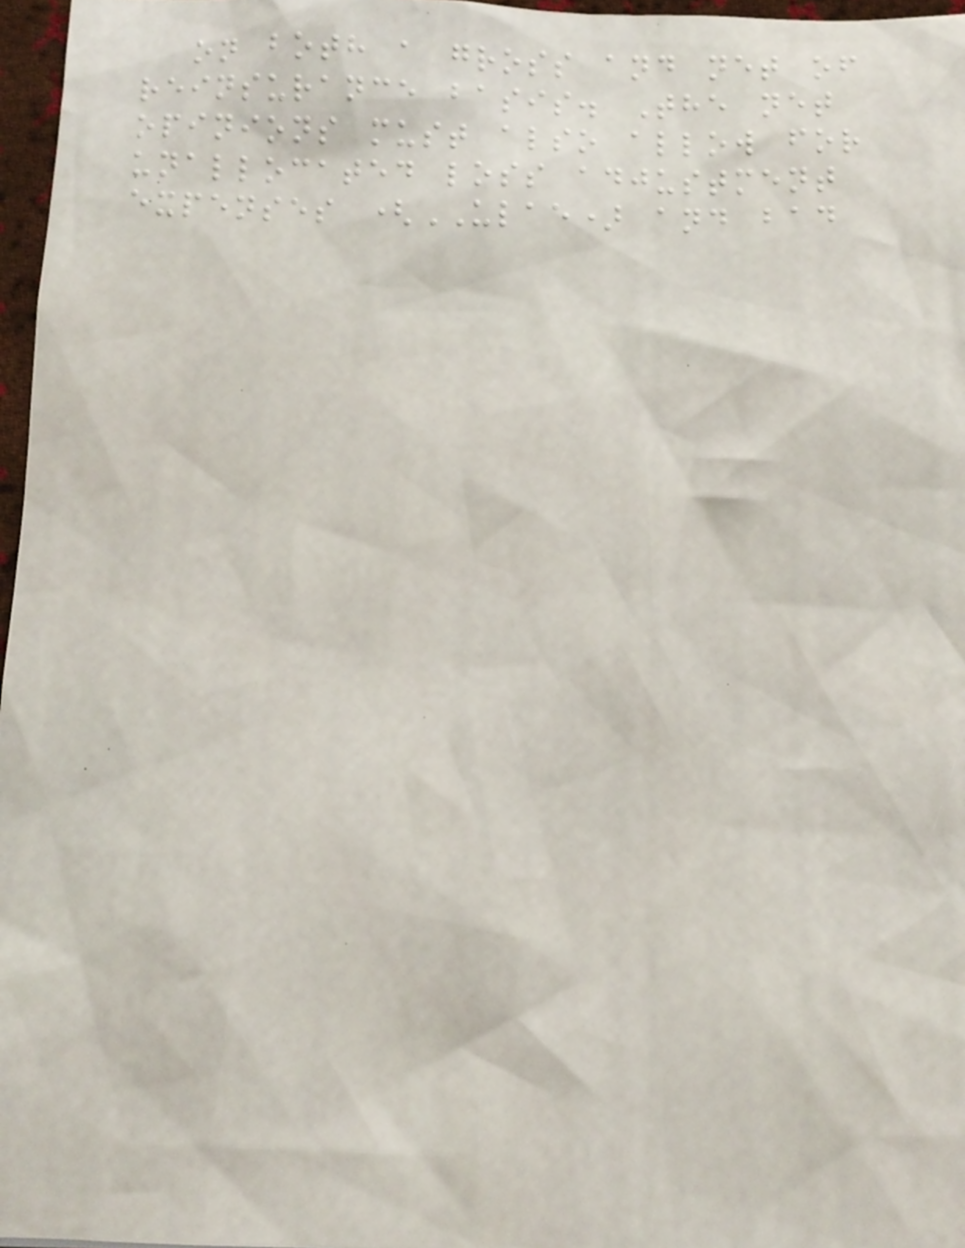on both a gross and net of
reinsurance basis. The net
opinions must also allow for
unallocated loss adjustment
expenses (ULAE) and bad
